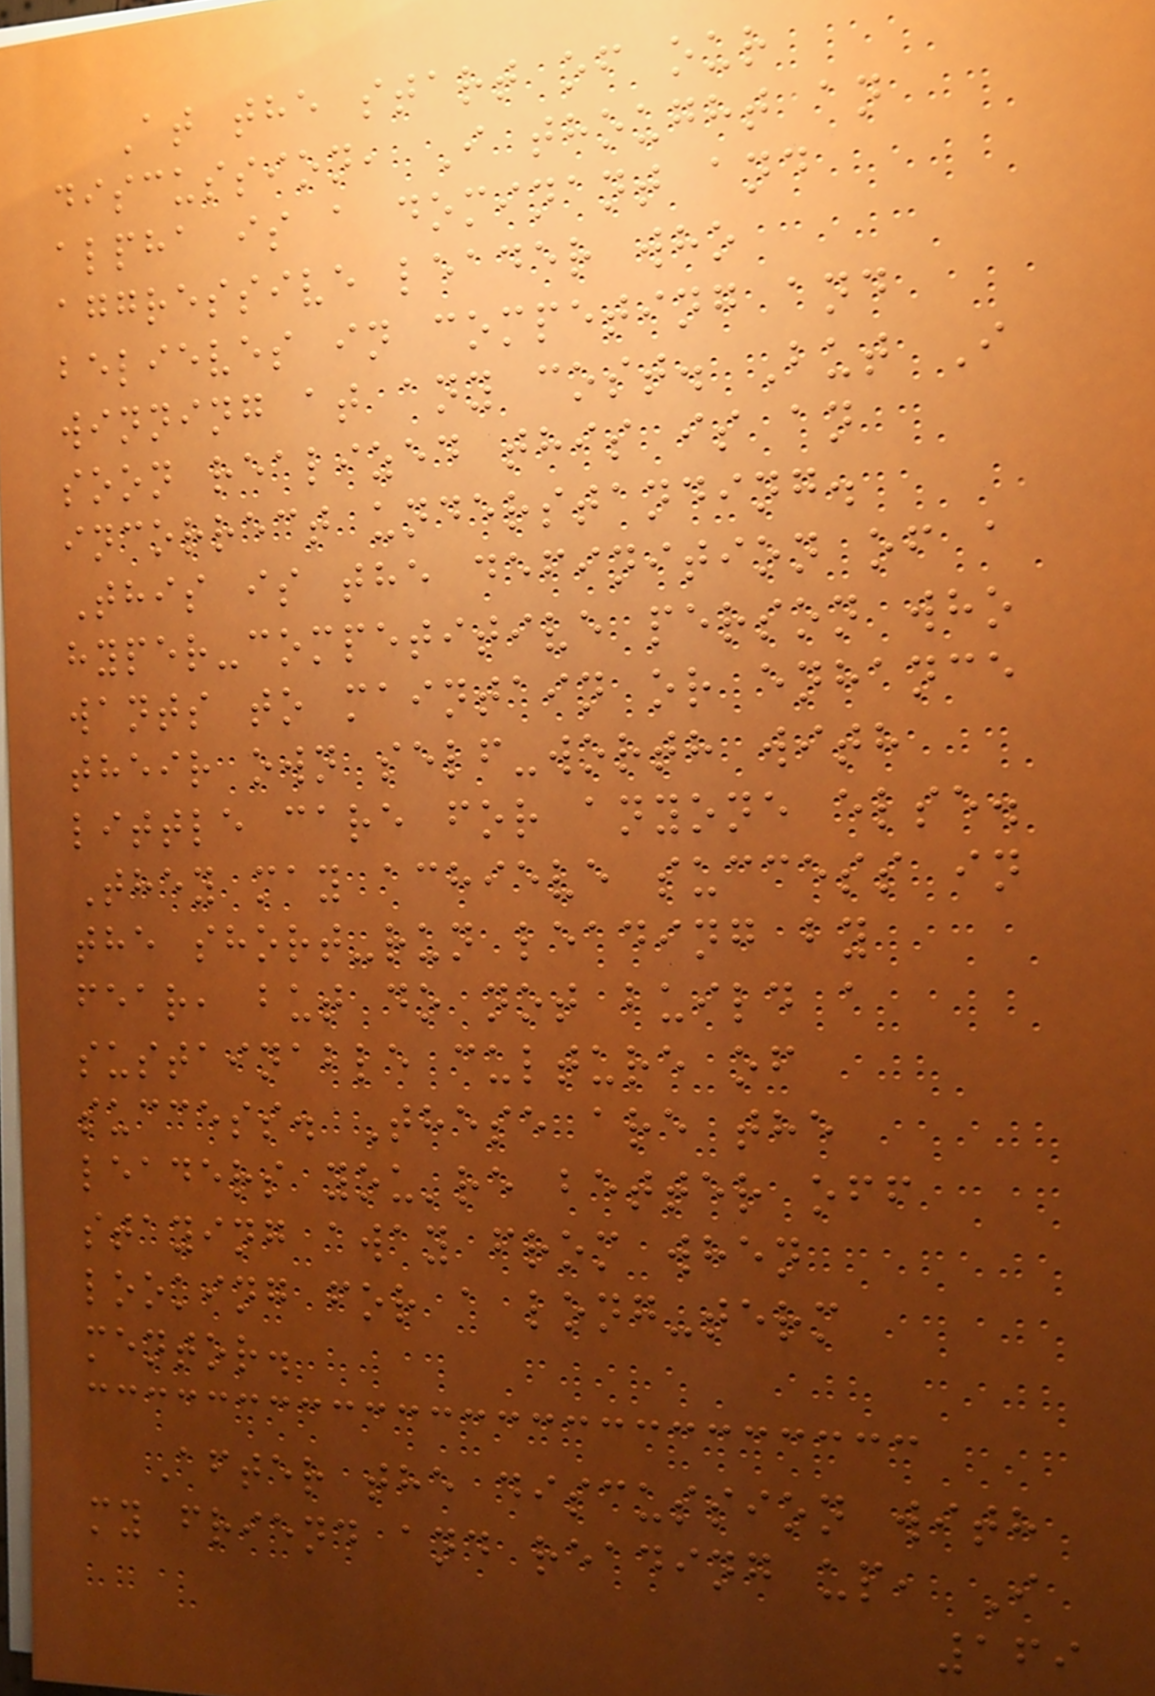At the start of our
discussion, I thought an
alpha is a dominant and
aggressive leader who
believes in competing and
winning at any cost. But I
soon realized this is an
incorrect understanding.
This is the definition of a
hyper-competitive person who
wants to maintain or enhance
their own self-worth with
little care for anyone else.
They may achieve success in
the short-run leading by
fear, but do not build a
sustainable culture of
success. These are the
leaders you're better off
staying away from when
looking for a long-term
mentor.
After the discussion with
my friend and reading up, I
169
